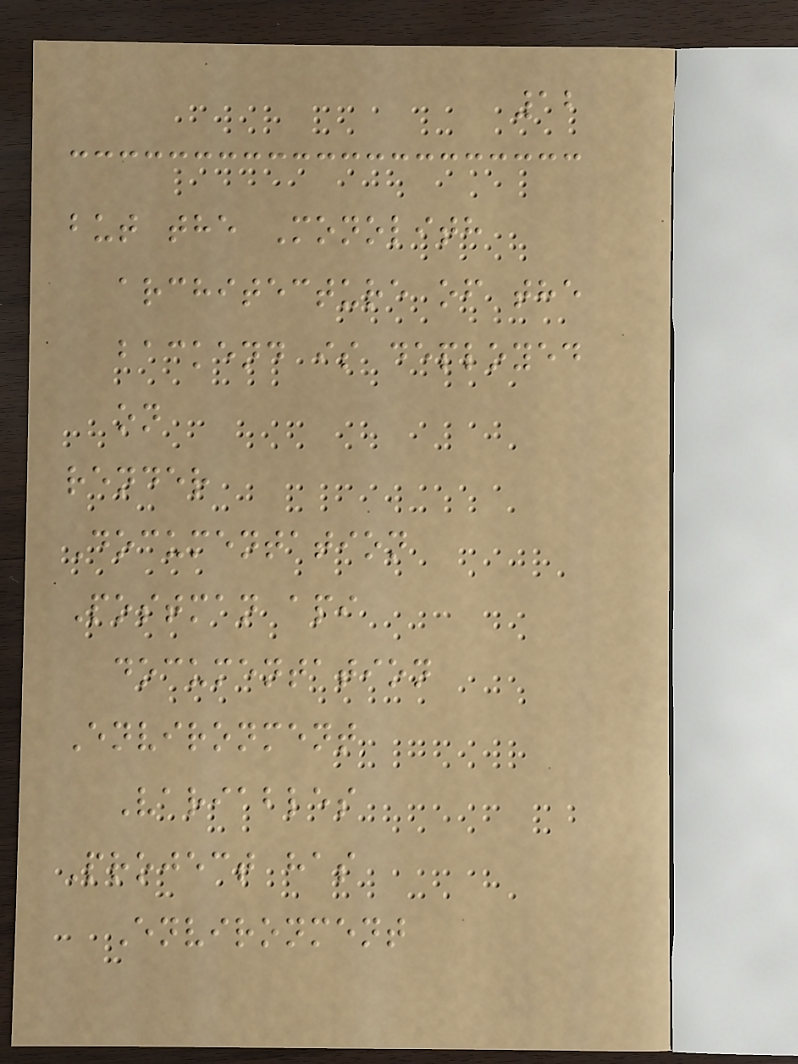12
but the Monolith
architecture of the
backend is deployed
on
render
Documentation
Postman api
documentation
Environment
Variables
Project has
Environment
